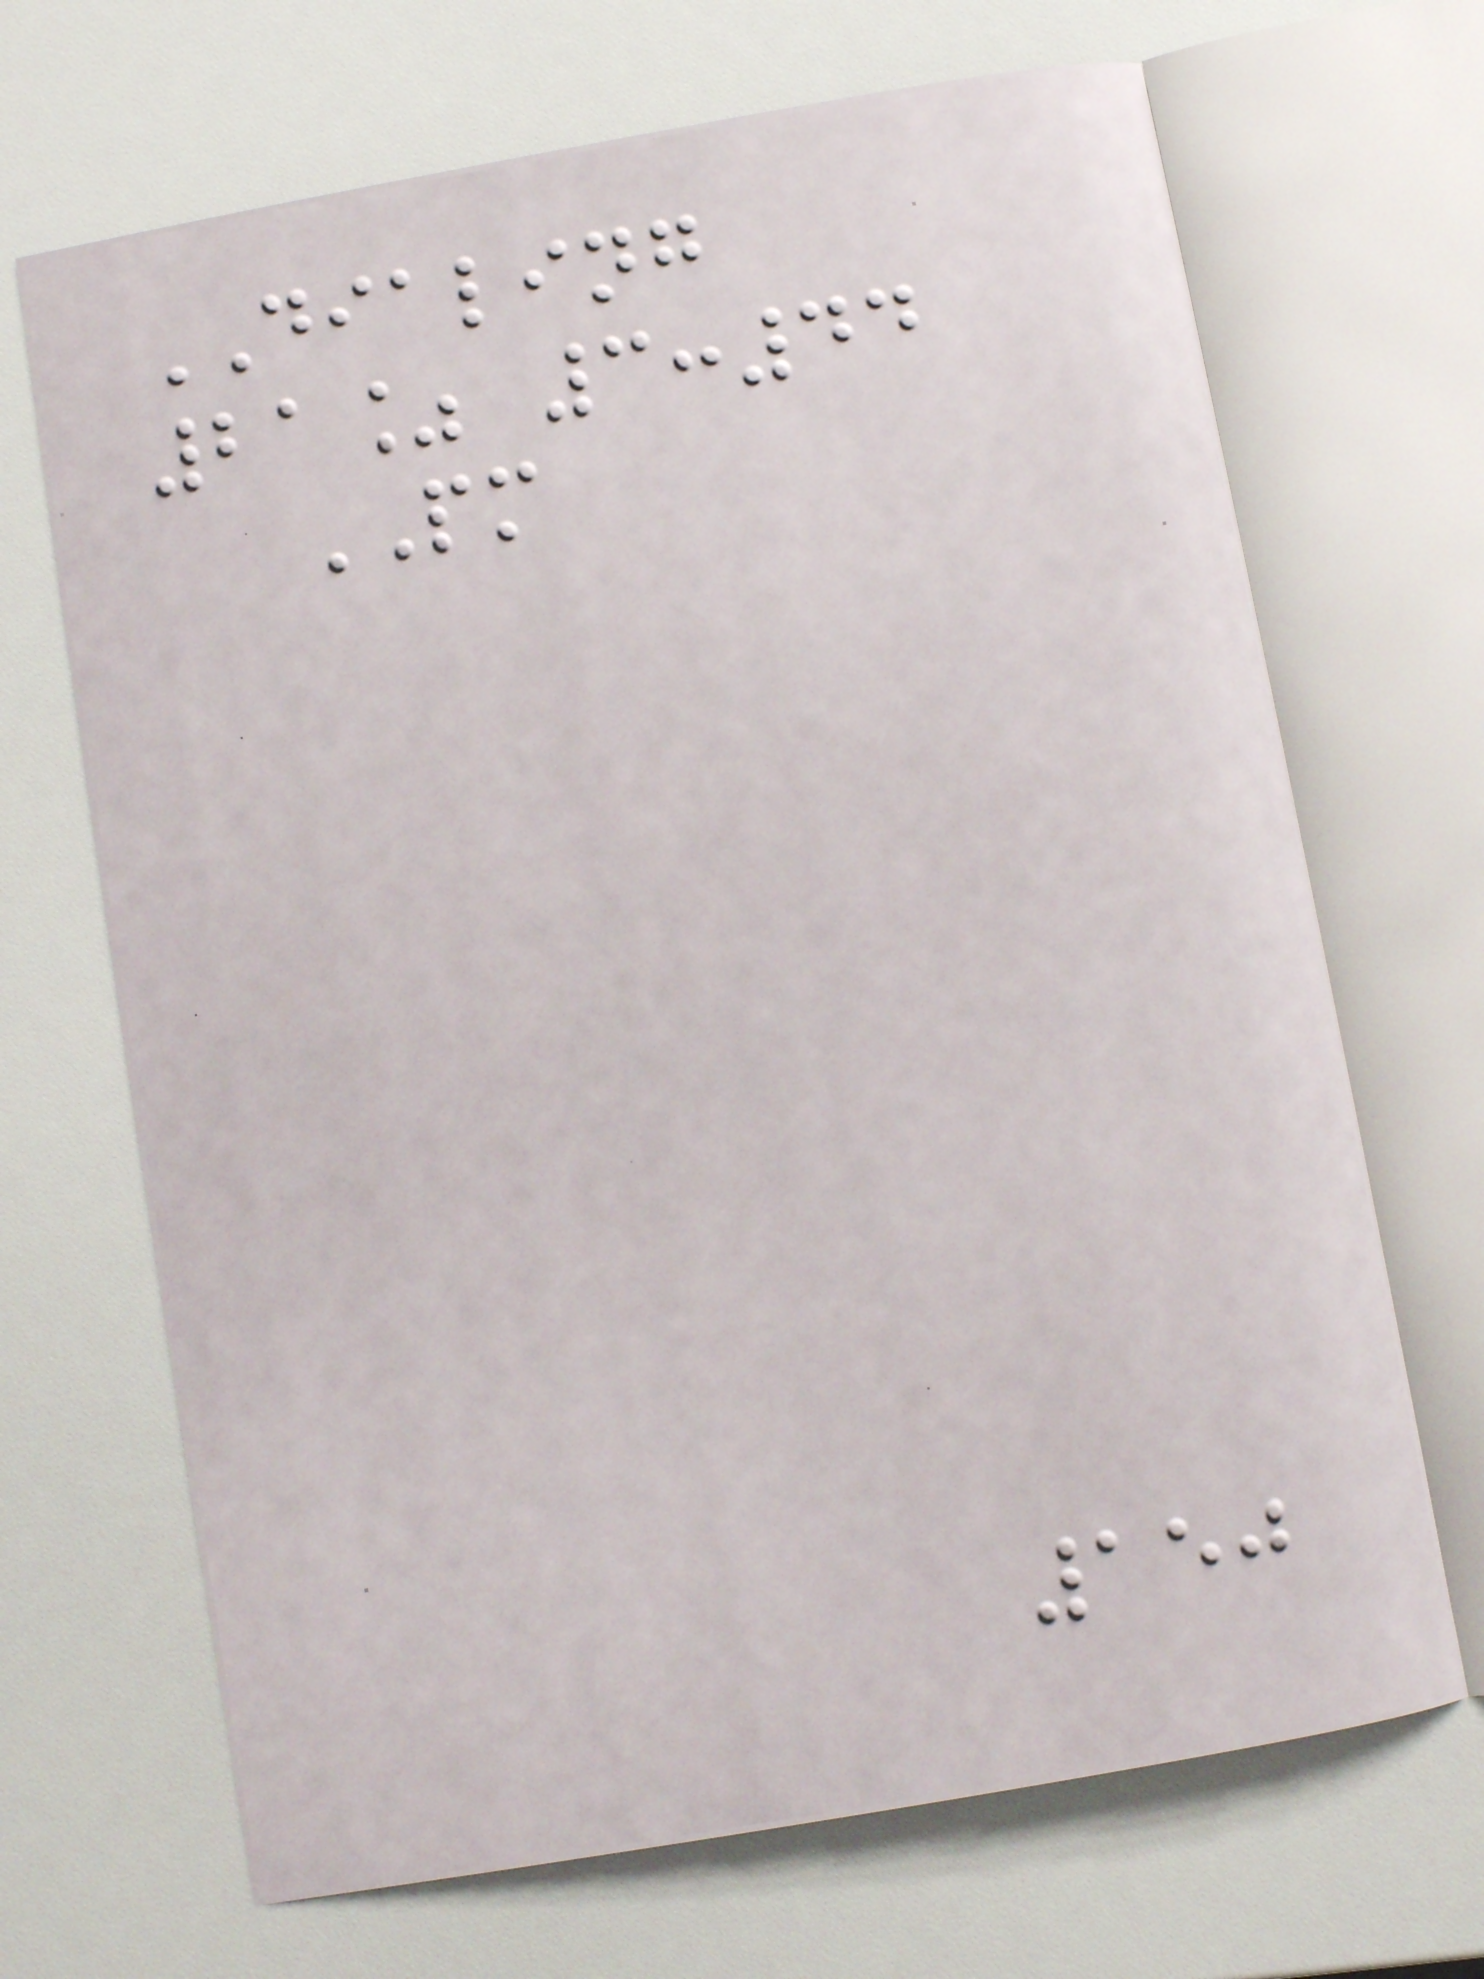DIALING
21% 3:44
PM
150
